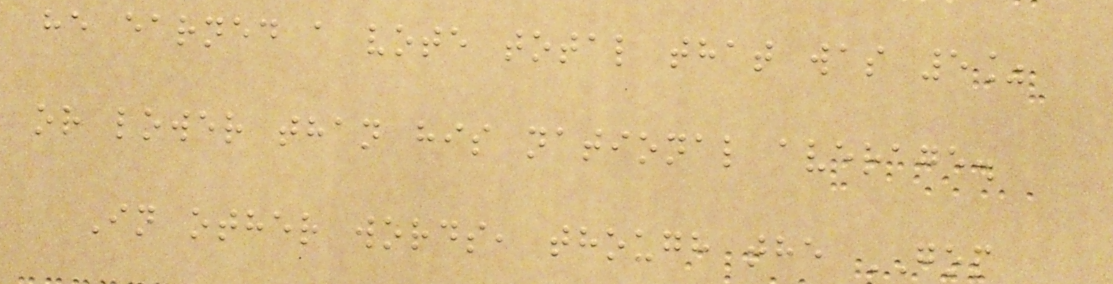he earned a vote total that was 5%
or lower than his national average.
In other words, though the GOP
